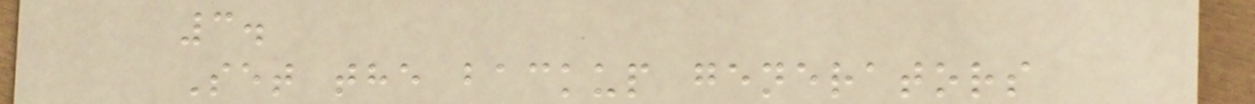3.
Set the backup generators
